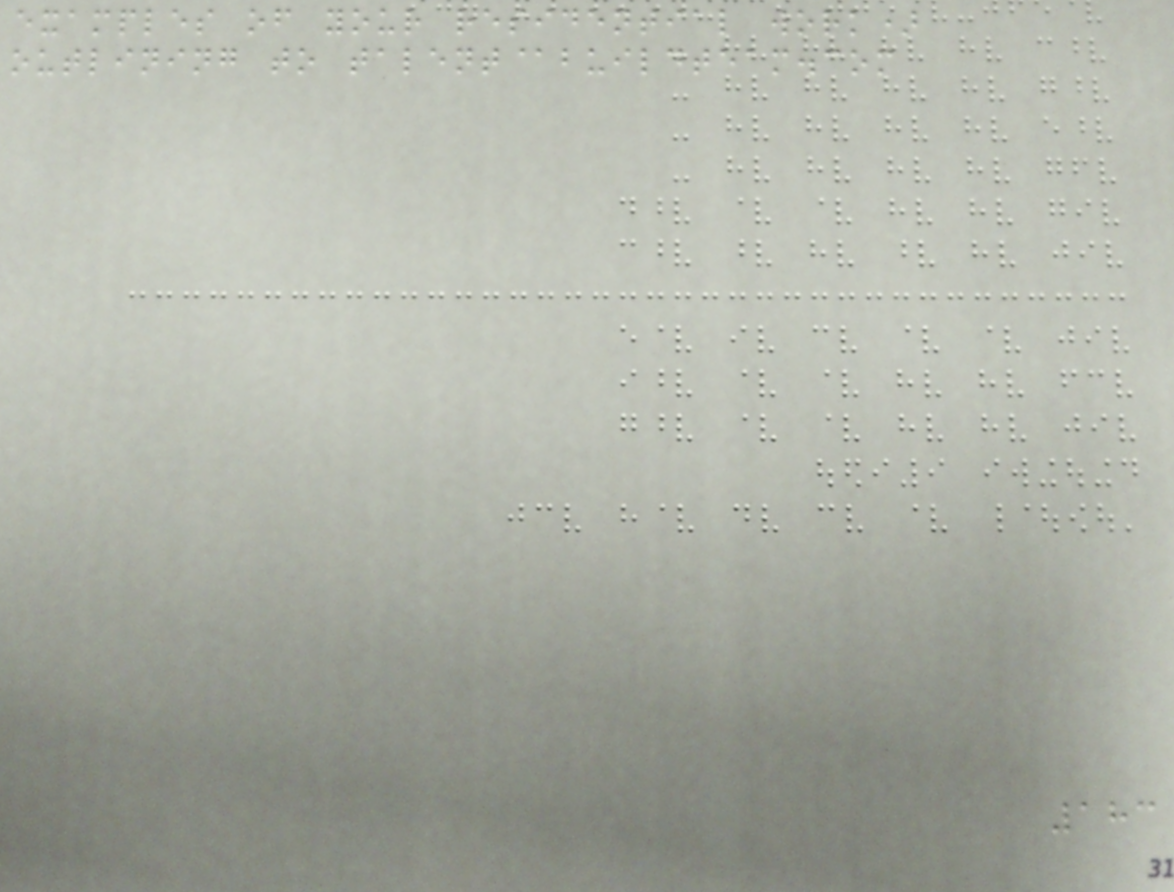examples of your residential work)
outlining to talent@buildteam.com
183
